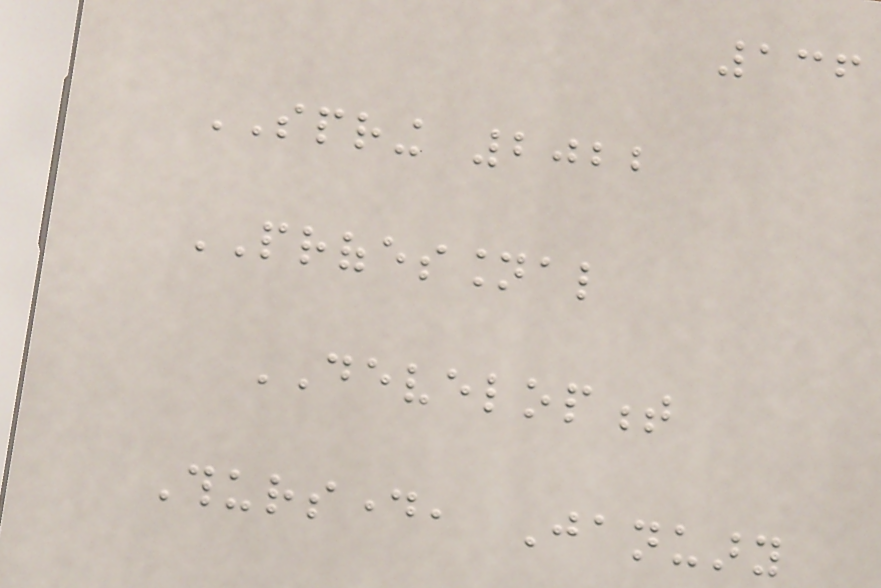136
SPRING 2022
PROFESSIONAL
DEVELOPMENT
Thursday, January
